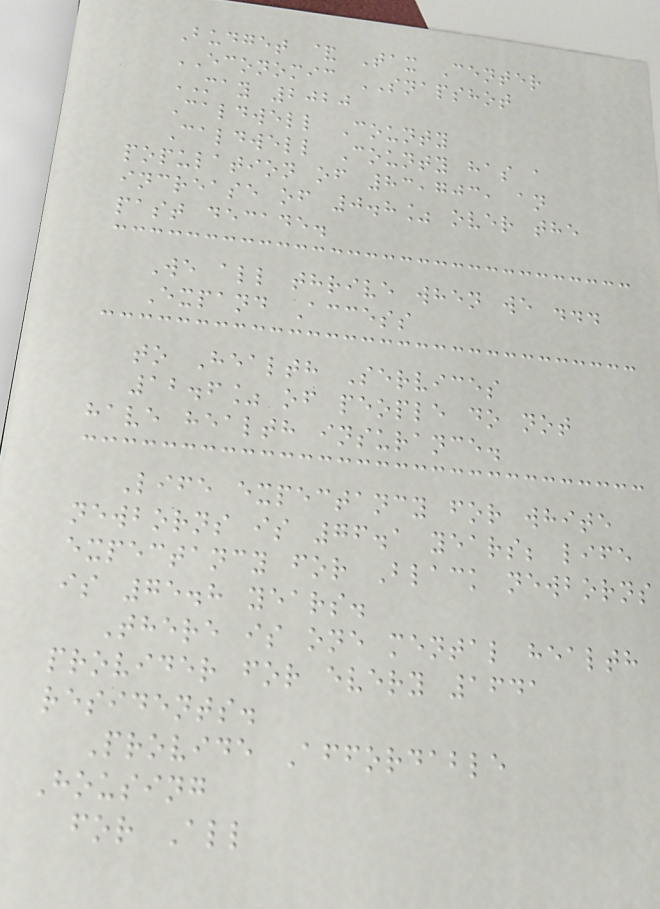Budget & Tax Center
ECONOMIC SNAPSHOT
MAY 2020
Caldwell County
Caldwell County has a
population of 83,703, an
increase of 0.8% over the
past decade.
We all thrive when we ...
Expand Access
to Health Services
12.6% of people do not
have health insurance.
Life expectancy for white
newborns is 76.1 years; life
expectancy for Black newborns
is 75.8 years.
There is one mental health
provider for every 1641
residents.
Provide Affordable
Housing
for All
